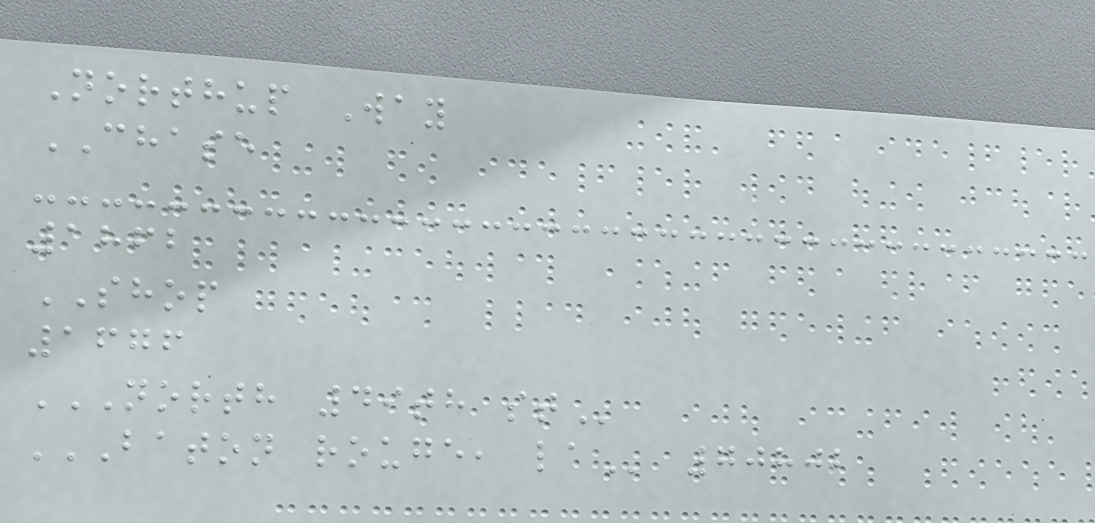Northup Way
CHASE
1862
SHOP
1676
NORTH 49TH ST
BATON ROUGE, LA 70802
